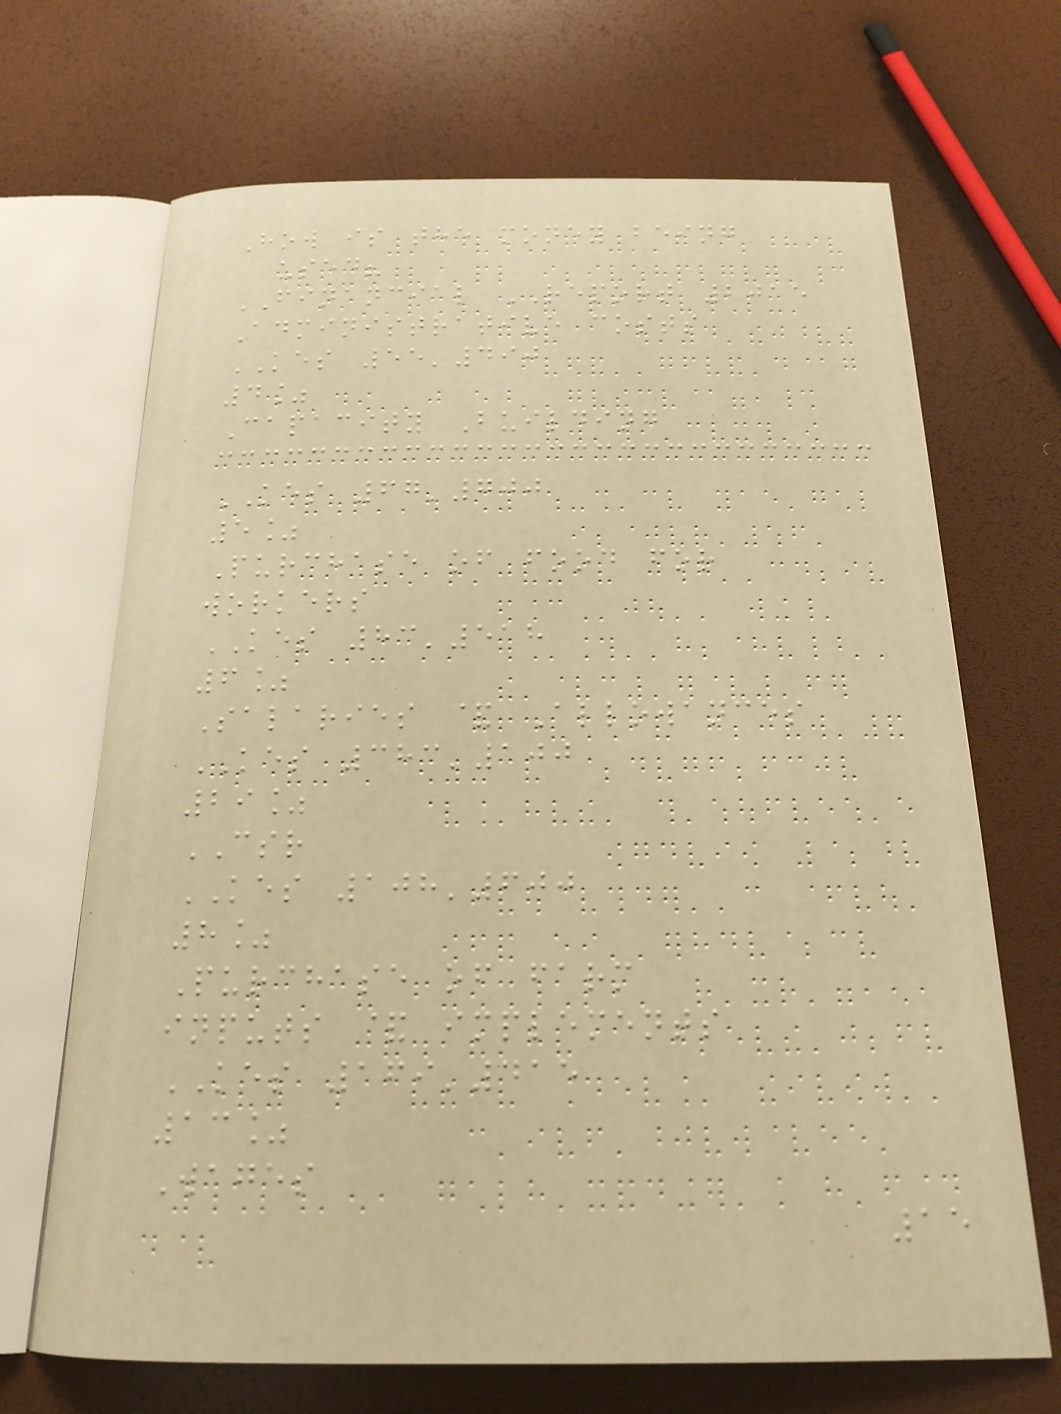How is the money being
used?
FINANCIAL REPORT 2015
Administrative costs
KES 55'490
4%
Capacity Building
KES 67'700
5%
Purchase of food for
workers
KES 83'518
6%
Salaries & Allowances
KES 383'100
29%
CSR
KES 108'600
8%
Purchase of farm
inputs & implements
KES 169'415
13%
Wages
15
